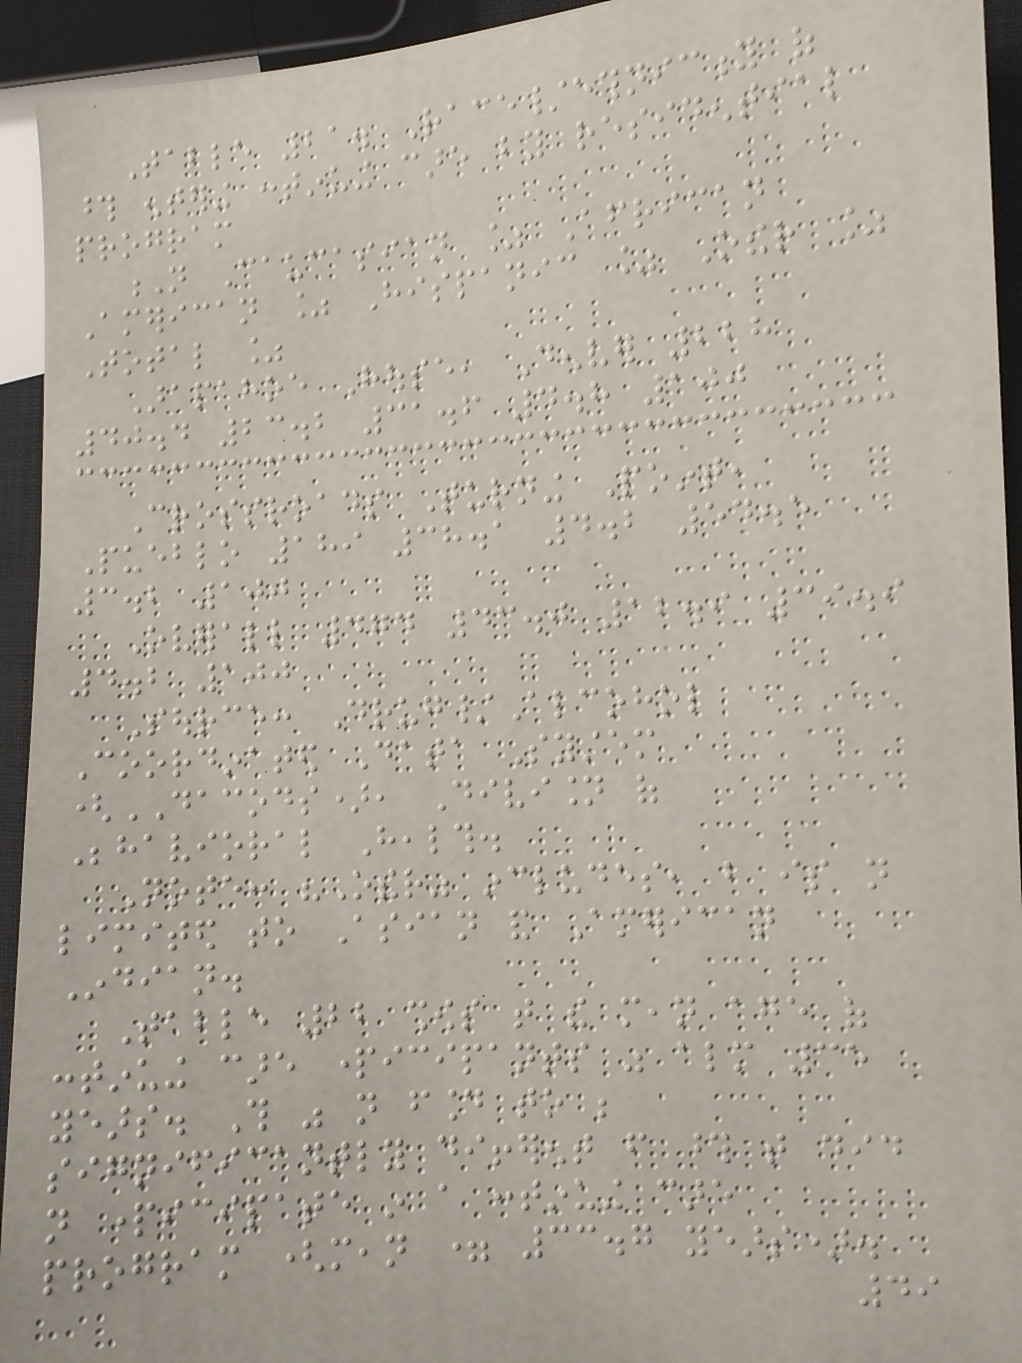Table 21. Race/ethnicity of
those entering continuing care by residential
program
N Caucasian % African
American % Hispanic % Other %
Total %
Arapahoe House, Denver 228
40.4 23.2 31.6 4.8 100
Crossroads Turning Point,
Pueblo 189 38.1 4.2 54.5
3.2 100
Overall 474 43.0 12.9 39.9
4.2 100
Source: Drug/Alcohol
Coordinated Data System
(DACODS), Division of
Behavioral Health.
Note: "Other" includes, but is not
limited to Asian and American
Indian.
Table 22 shows that the mean age of
continuing care participants was almost 35
years. This was not found to be
significantly different from those that did
not participate in a continuing care
program (mean = 33.7 years).
49
